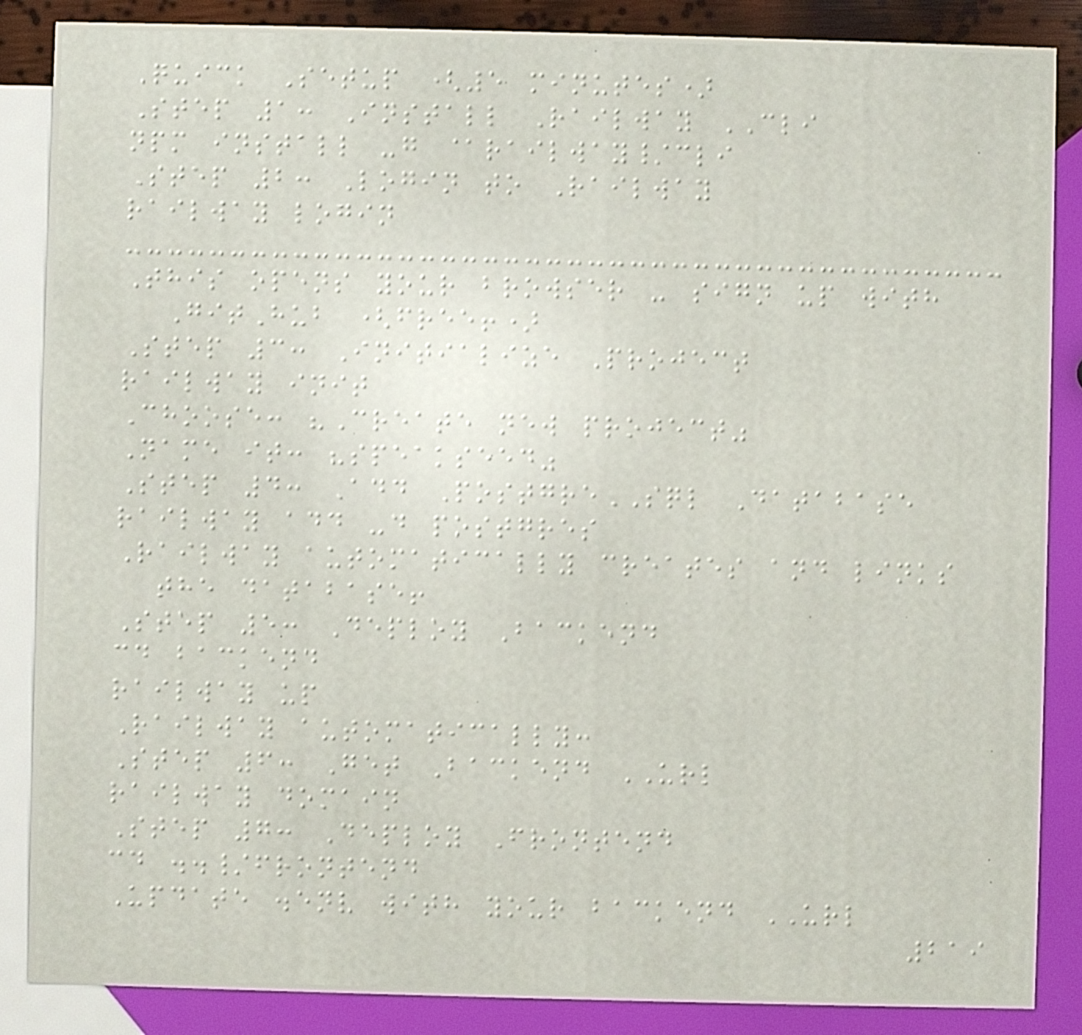Quick Setup (5 minutes)
Step 1: Install Railway CLI
npm install -g @railway/cli
Step 2: Login to Railway
railway login
This opens your browser - sign up with
GitHub (free!)
Step 3: Initialize Project
railway init
Choose: "Create new project"
Name it: "speakseed"
Step 4: Add PostgreSQL Database
railway add -d postgres
Railway automatically creates and links
the database!
Step 5: Deploy Backend
cd backend
railway up
Railway automatically:
Step 6: Get Backend URL
railway domain
Step 7: Deploy Frontend
cd ../frontend
Update .env with your backend URL
219
